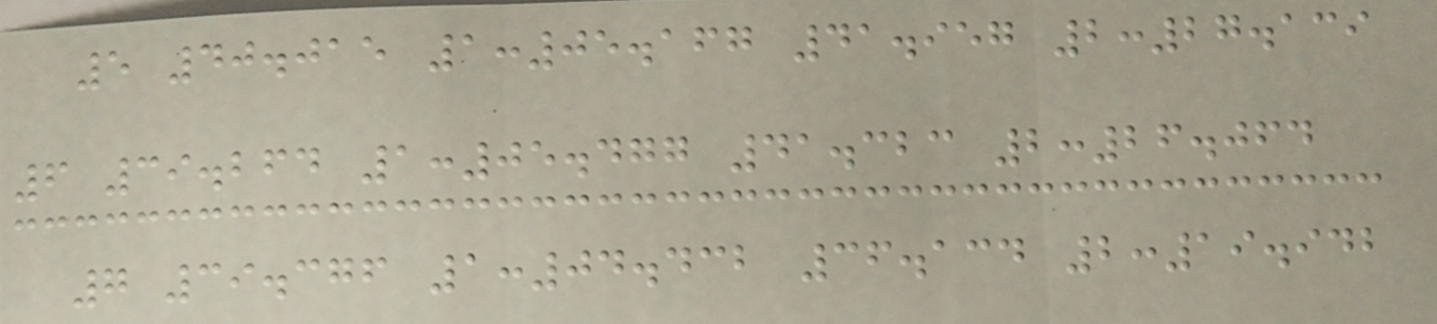5 40.015 1:05.167 41.957 2:27.139
6 39.264 1:05.477 41.323 2:26.064
7 39.376 1:04.432 36.134 2:19.942
